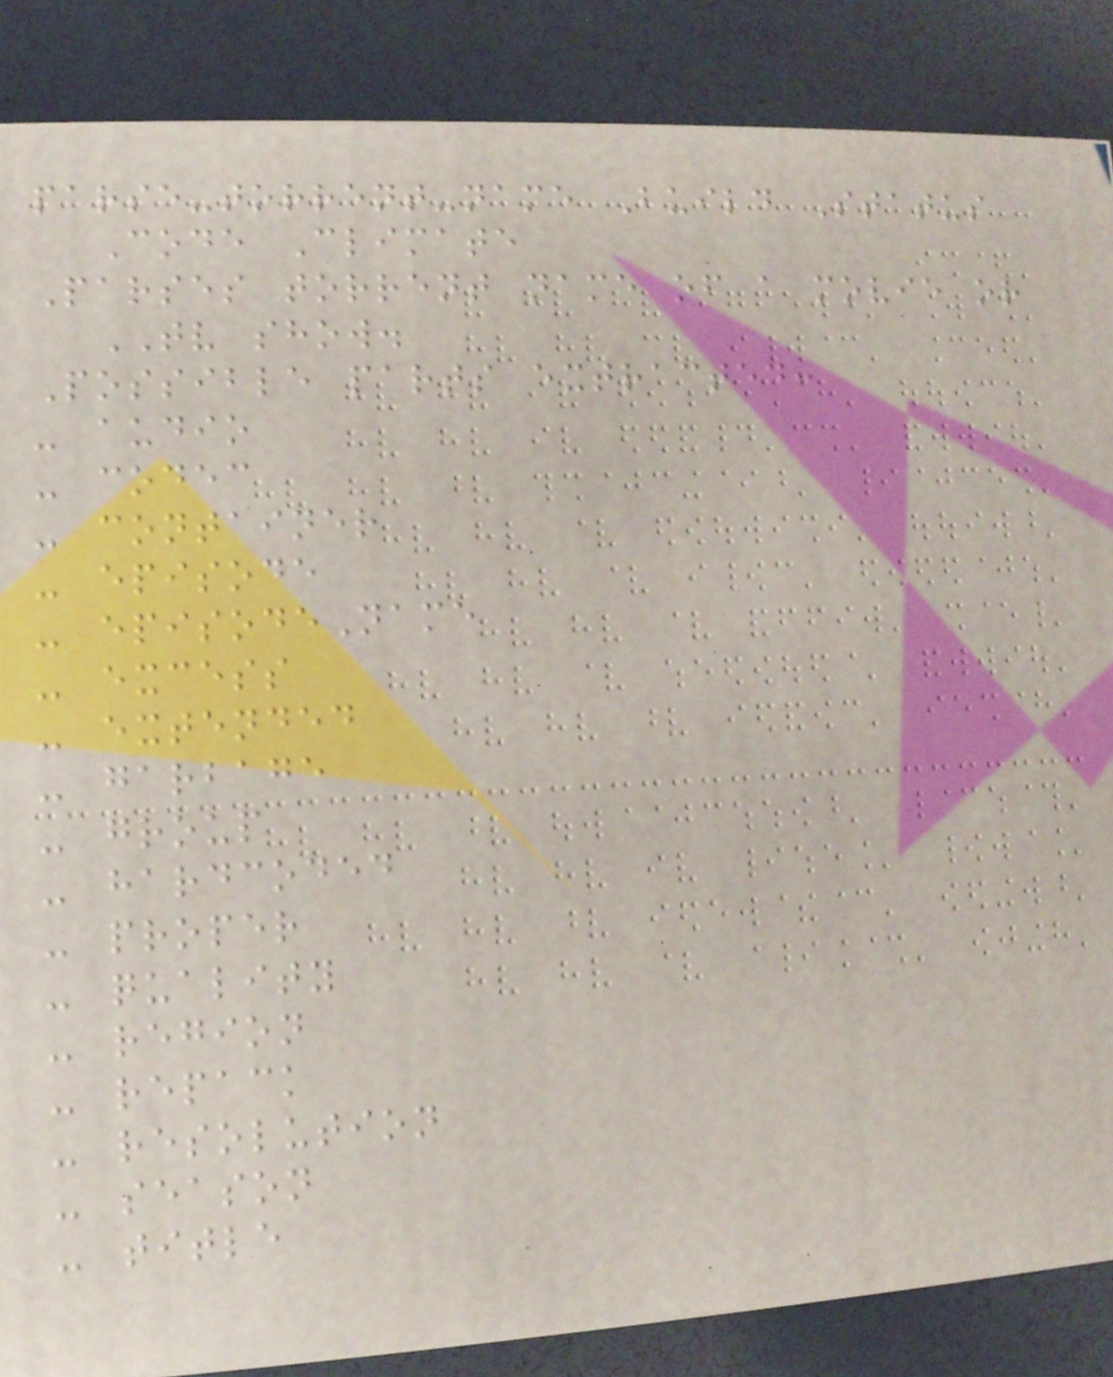parse-torrent-name Build Status
Code Climate
Parses torrent name of a movie or
TV show.
Possible parts extracted:
- audio
- codec
- container
- episode
- episodeName
- excess
- extended
- garbage
- group
- hardcoded
- proper
- quality
- region
- repack
- resolution
- season
- title
